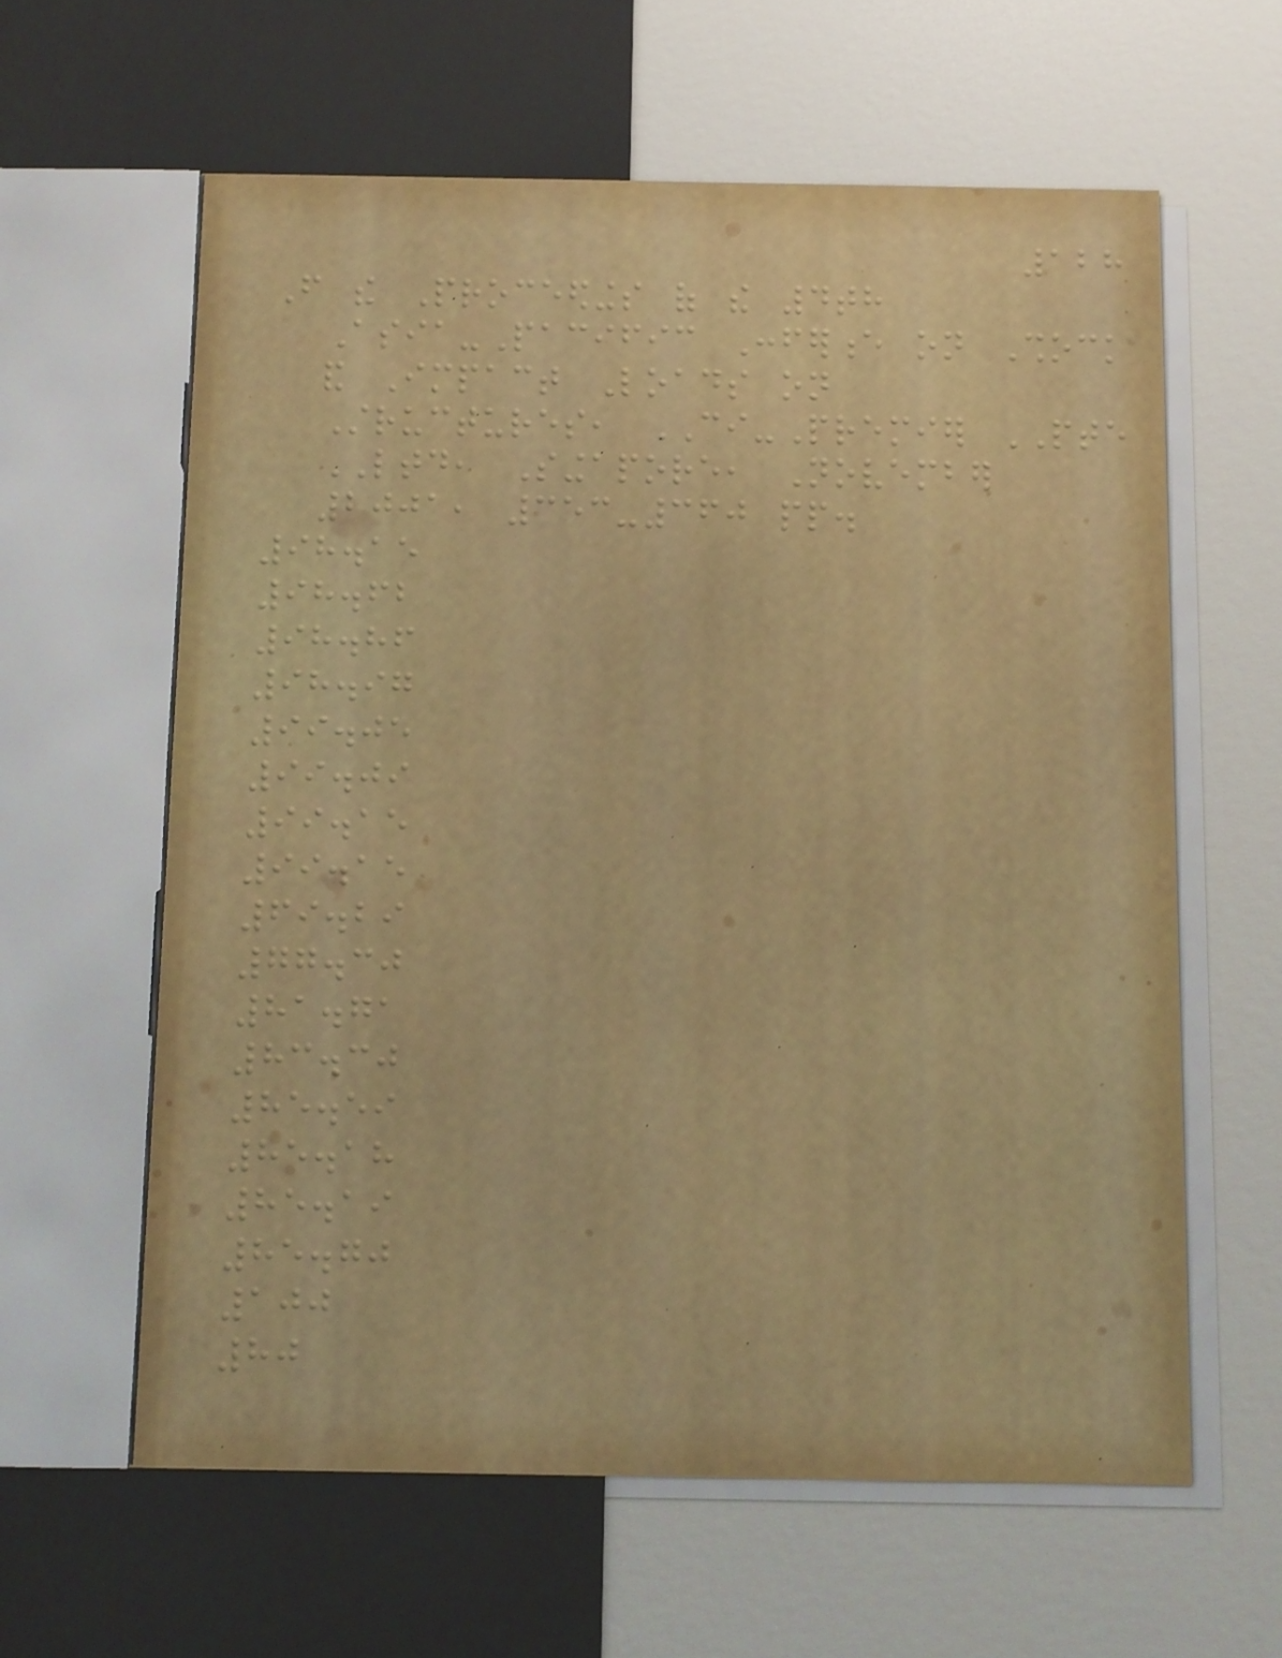128
From the Proceedings of the 4th
Asia-Pacific Conference on Shock
and Impact Loads on
Structures, CI-Premier PTE
LTD, Singapore, November
2001, 353-360 pp.
98.15
98.62
98.86
98.97
99.05
99.09
99.15
99.15
69.29
77.30
81.71
83.30
85.59
85.18
85.19
85.70
100
80
